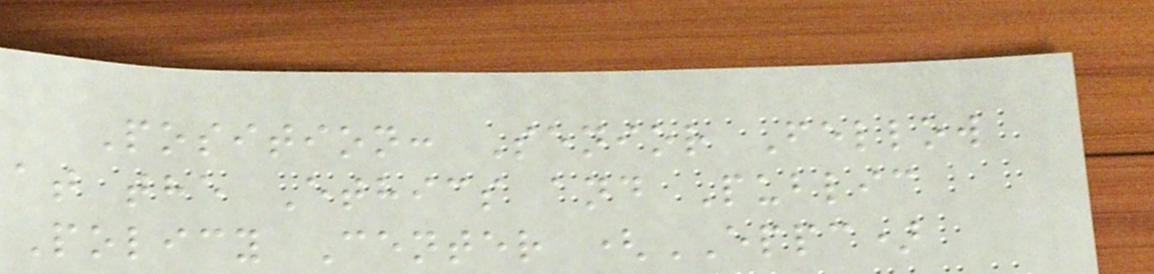Position: Senior Fellow
at the Ethics and Public
Policy Center (EPPC)
